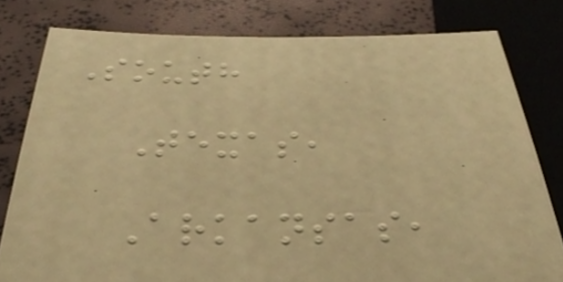South
Texas,
Arkansas,
